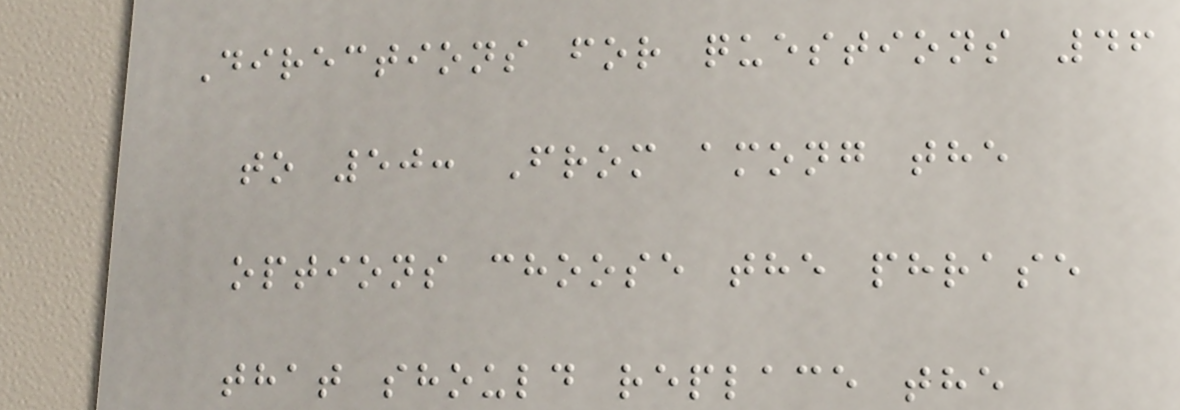Directions for questions 46
to 50: From among the
options choose the phrase
that should replace the
